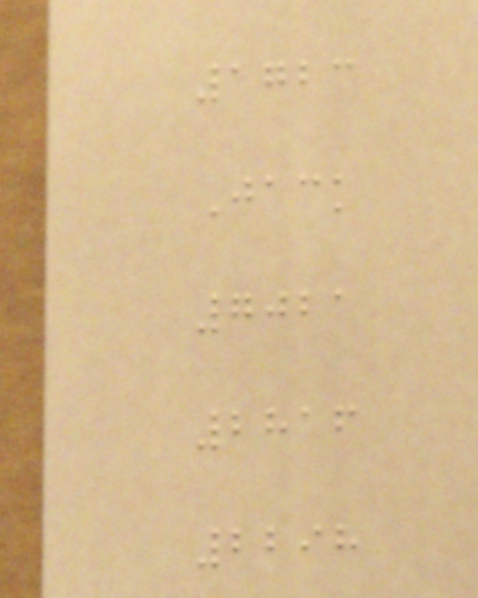1723
Jack
7021
2816
2298
